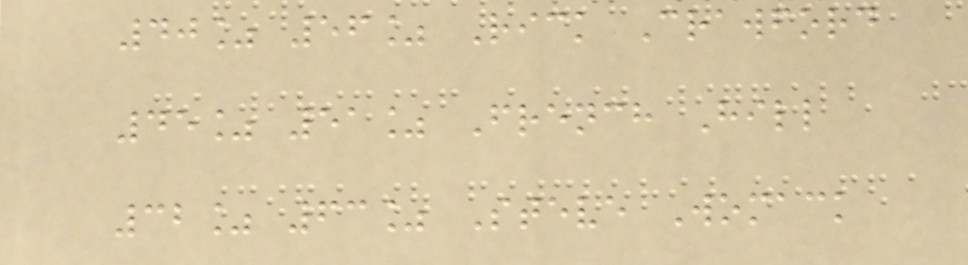40% 56% Rick Crawford
45% 51% French Hill
32% 63% Steve Womack
